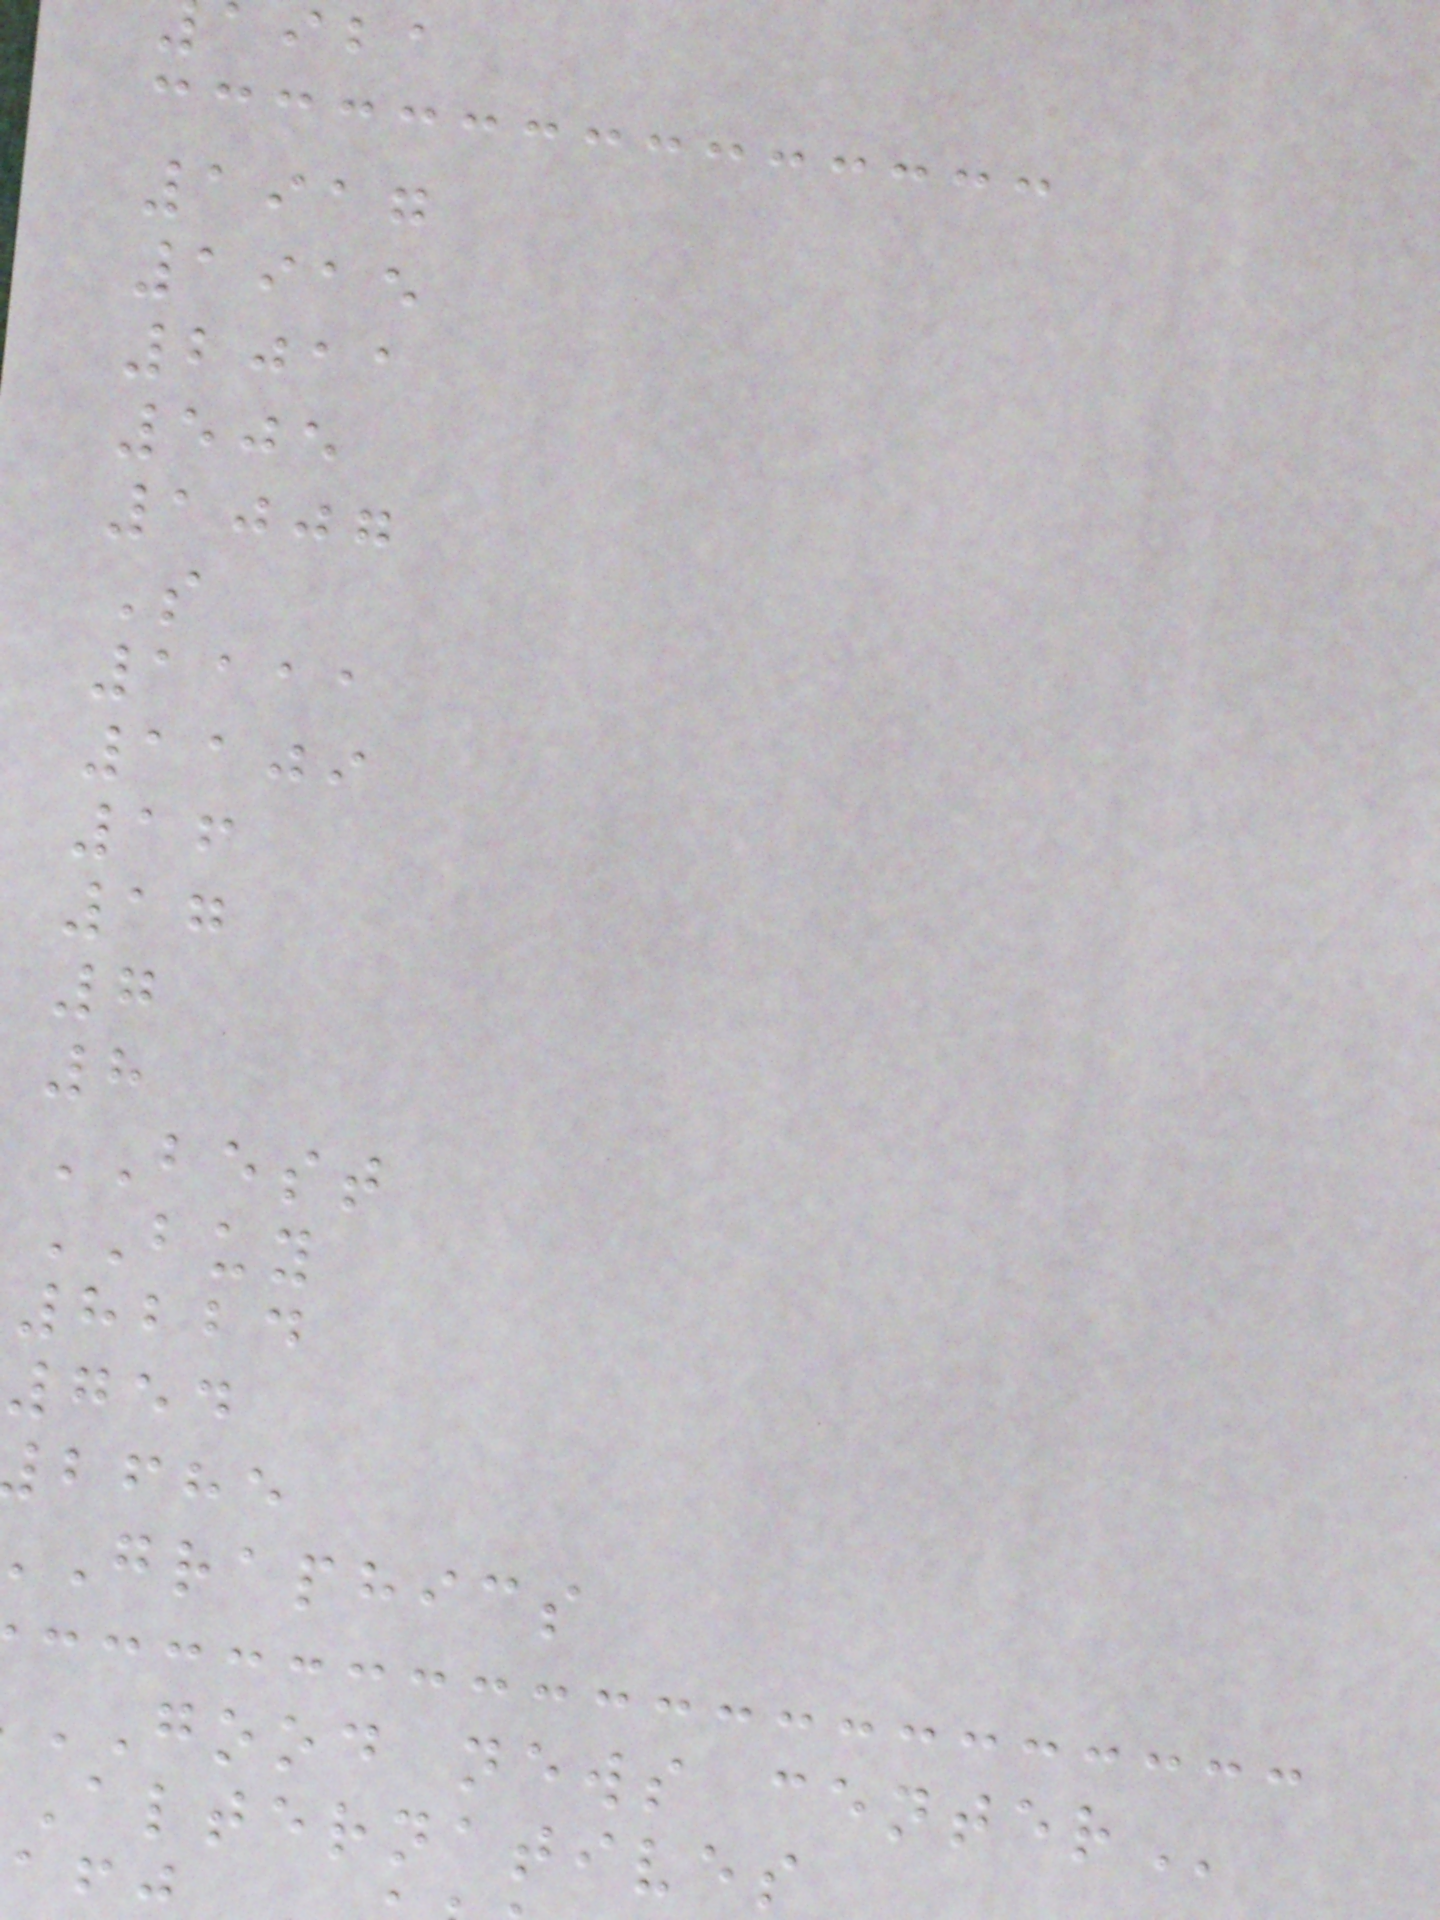aiba
1917
1915
2011
505
1007
S
1111
1109
16
17
7
8
BEST
BUY
8224
754
bfhe
graphics
GOOD news
alternatives
